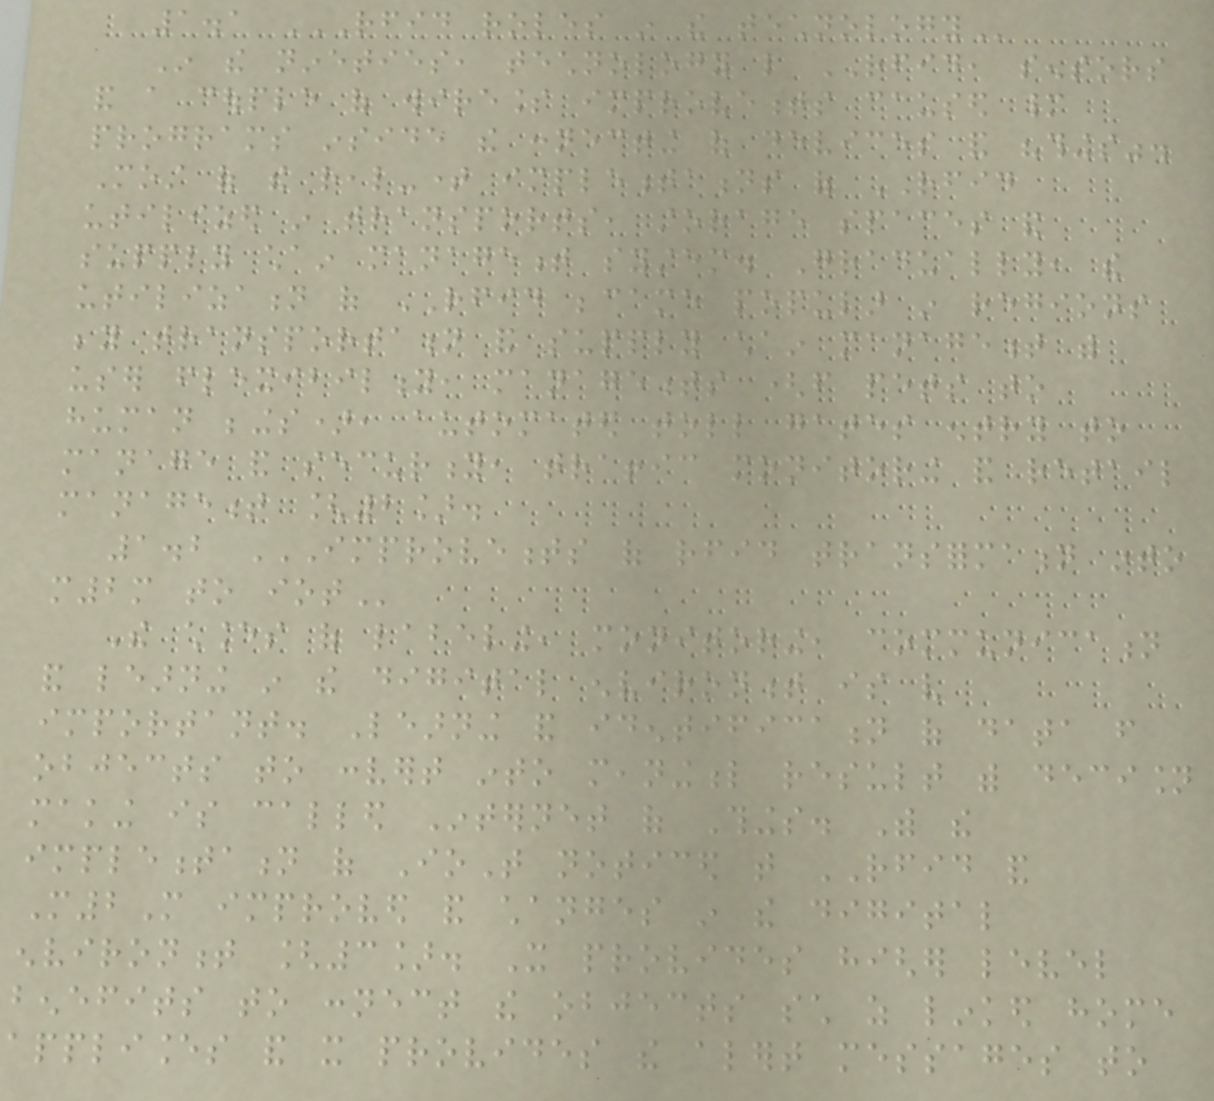1.1 RFID ROLES IN THE TECHNOLOGY
In the nineties, technology like RFID, sensors
and a couple of wireless improvements caused many
programs inside the connecting of devices and "things".
Most of the real-time implementations of RFID
utilized in transports, storage spaces and
supply chain management system. Gradually, the
utilization of RFID became popular in regions
beyond transportation and supply chain management with
user flexibility, managements (from pets to
human beings), automated toll gates entry to
manage and security, traffic monitoring and retail
management [2].
1.2 IMPROVEMENTS OF RFID TRANSFORMATION INTO
M2M TO IOT
The chances of labeling, monitoring, communication
and learning in the digital environment is very
important. Learning and identification of data from
objects to convert into meaningful result with decision
making is called Internet of Things. With the
implementation of IoT noticed that RFID and
M2M improved and changes in the digital
environment [3]. It provides higher level
benefits to connect the objects such as linked home
appliances and it provides the alert messages to
